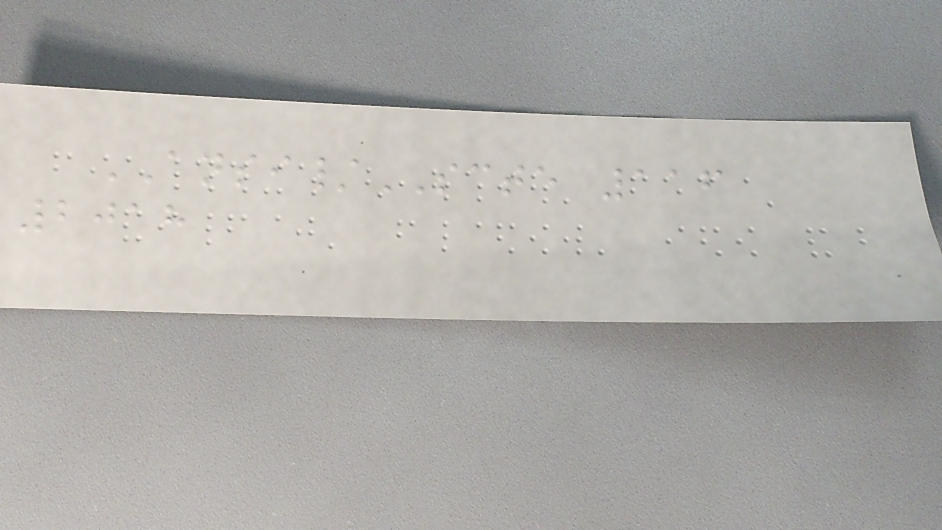ANSI/SCTE 116
2018
